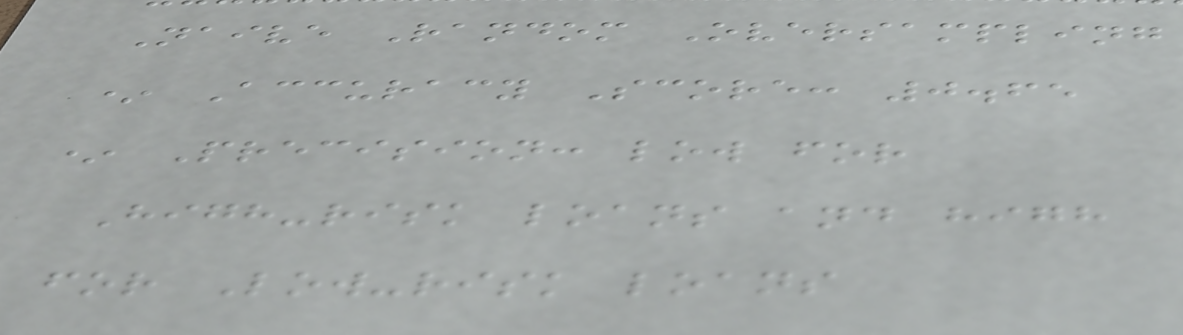Naive Random Oversampling
* Accuracy Score: 0.65
* Precision: low for
High-risk loans and high
for Low-risk loans
